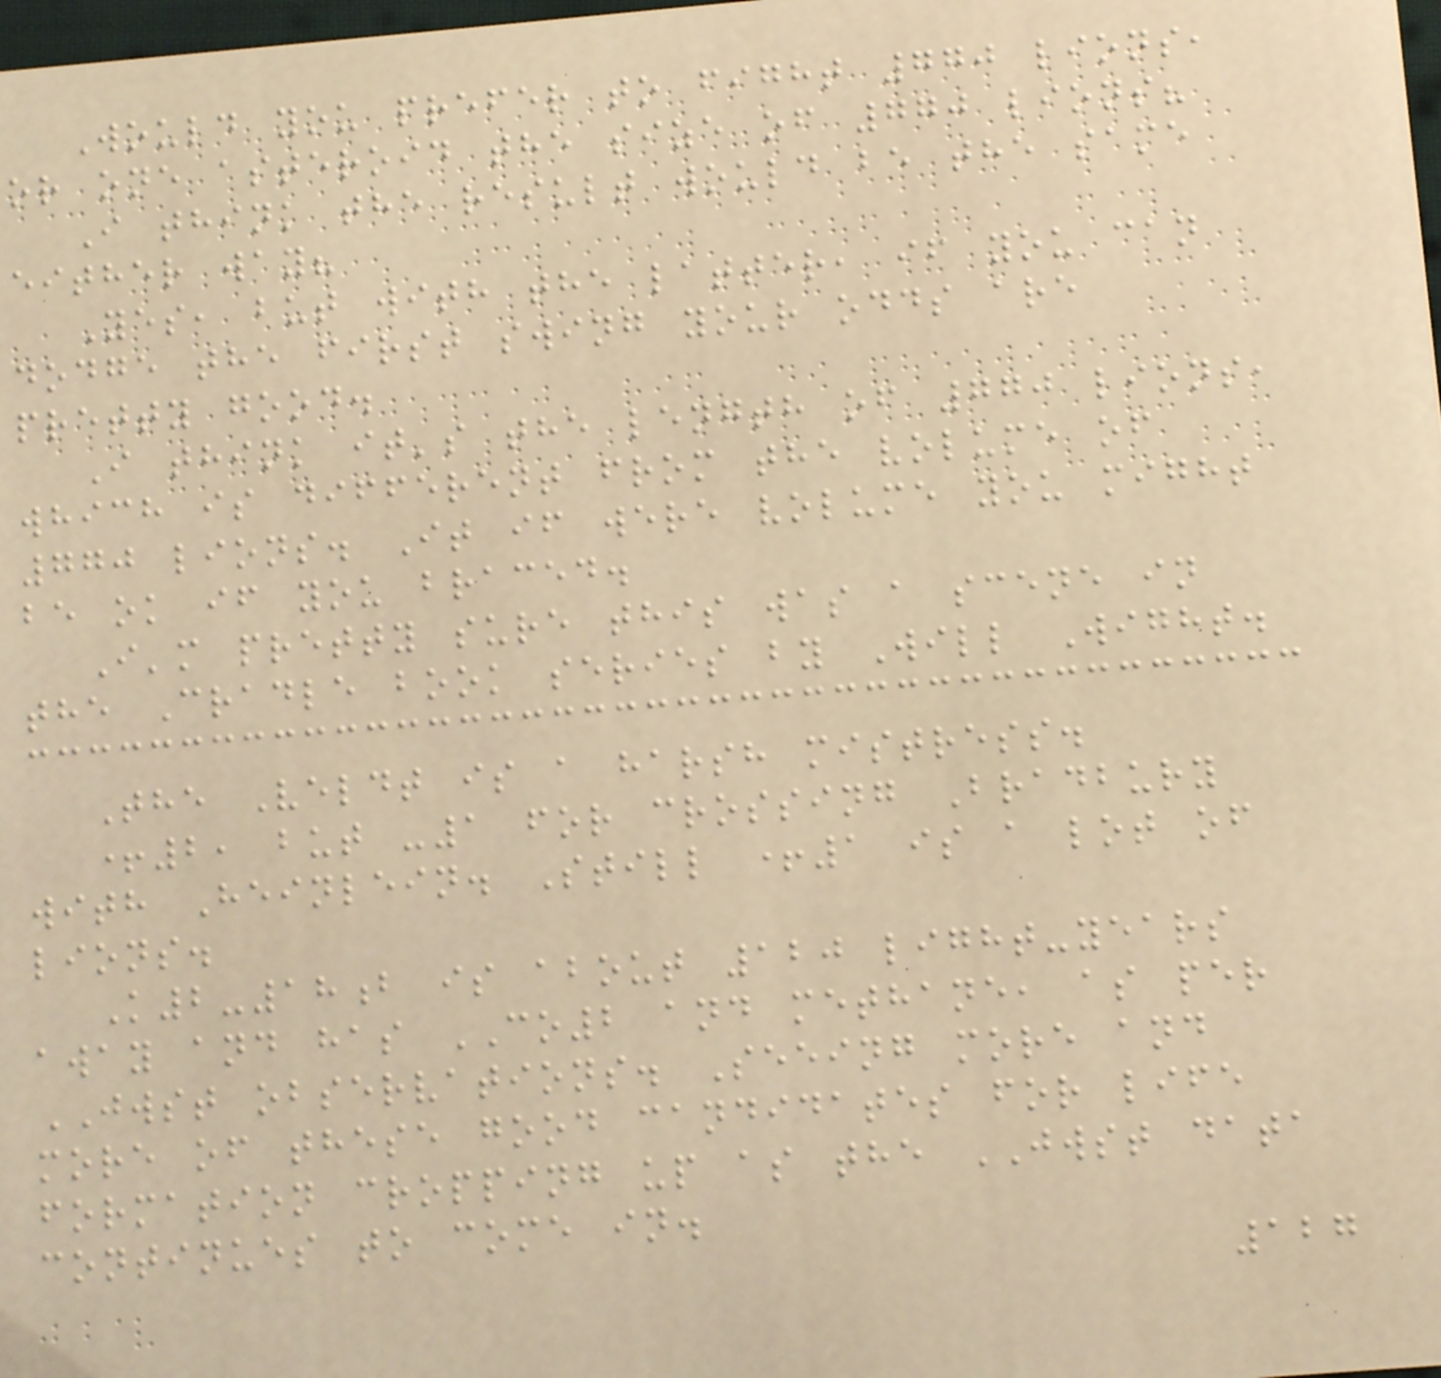Would you prefer to fight 770 lions,
or one asteroid the size of 770 lions?
I think the result would be the same
either way?
Yes, but with the latter, if you can
dodge the first swing your odds are
pretty good.
I think it's the length of 770 lions,
which is different from the volume of
770 lions. It if were volume you might
be ok if you braced.
I'm pretty sure this was a scene in
the Cradle book series by Will Wight.
The Veldt is a harsh mistress.
+2, but -1 for crossing Bradbury
with Heinlein. Still +1 is a lot of
lions.
K2-18b is about 120 light-years
away and has CO2 and methane, as per
JWST observations. Seeing more and
more of these good candidates for life
formation cropping up as the JWST data
continues to come in.
127
